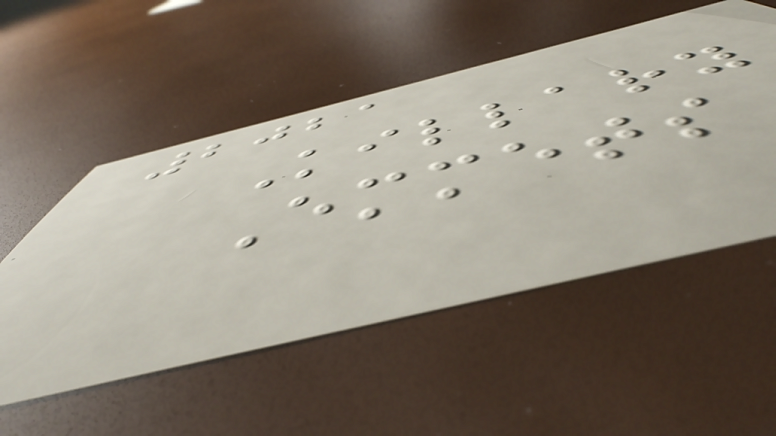2021
Killary
Emmets
